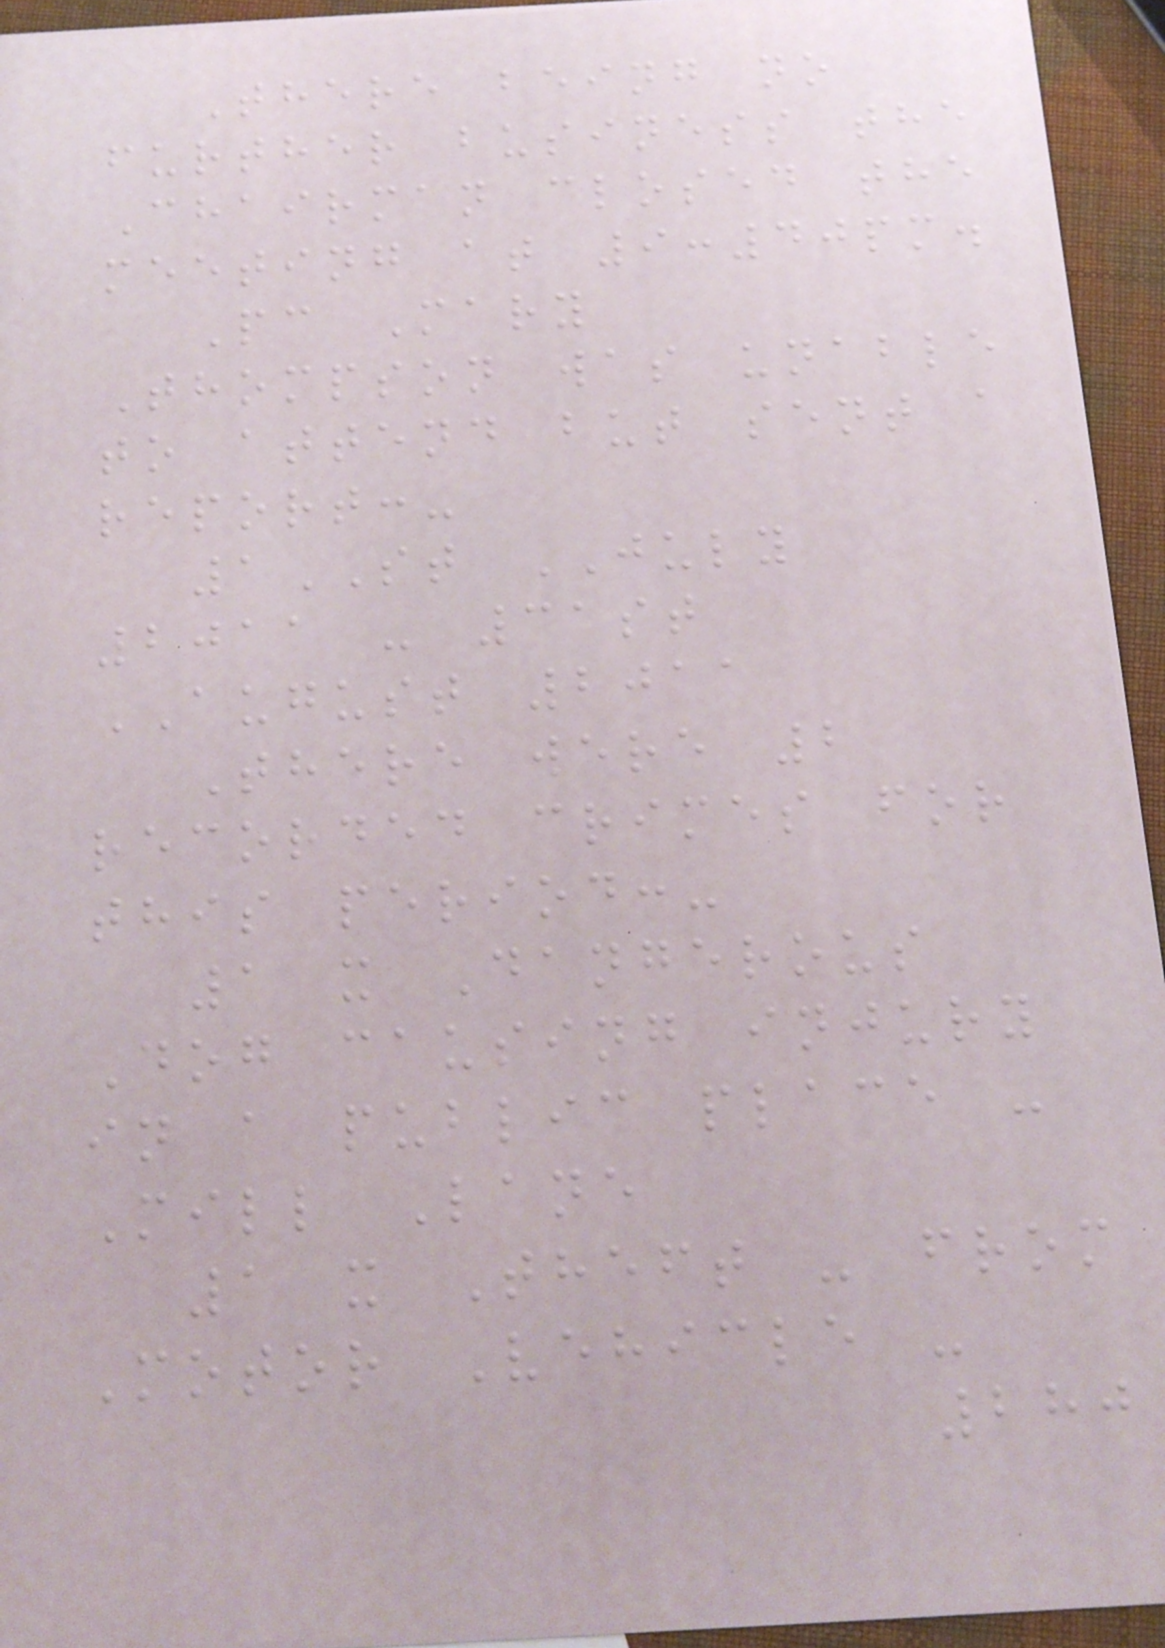There being no
further business the
Chairman closed the
meeting at 9:40pm.
Pc Mary
Thompson was unable
to attend but sent a
report:-
1ST JULY
2011 - 31st
AUGUST 2011
There were 2
recorded crimes for
this period:-
1 x Dangerous
Dog causing injury
in a public place -
Mill Lane
1 x Theft - from
Motor Vehicle -
280
